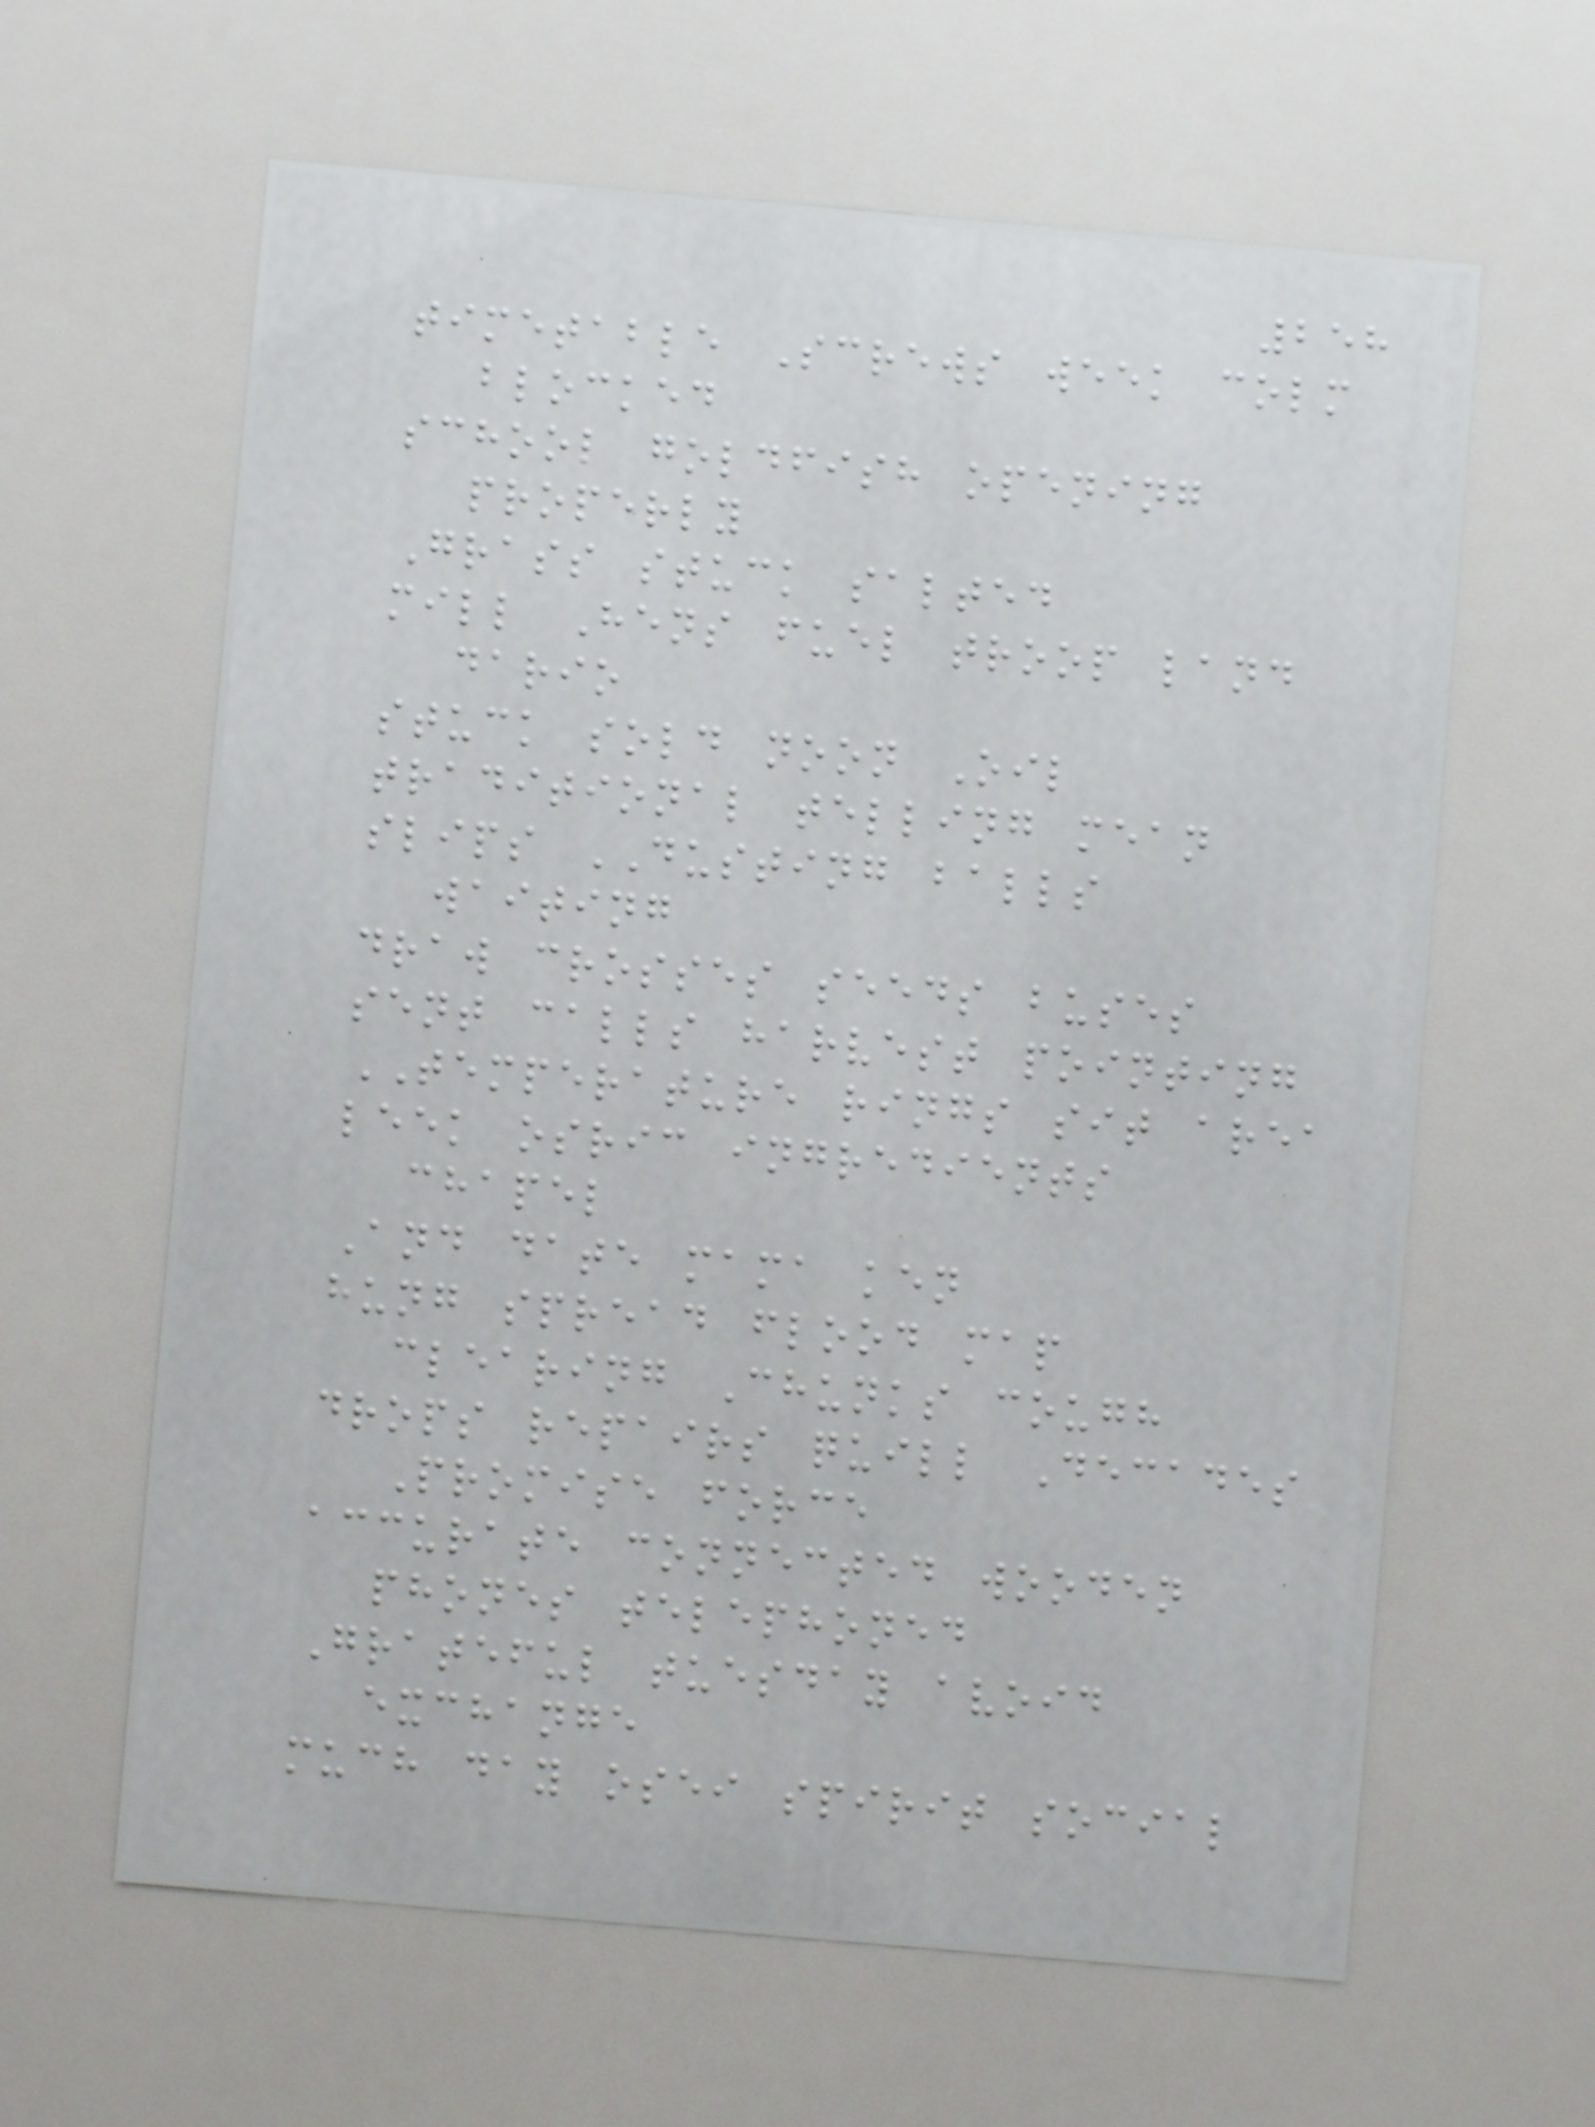258
timetable Screws week colm
blocked
school goldfish opening
properly
Grass stuck salted
mill Hens fuel troop land
dario
stuck sold noon Oil
traditional telling mean
slips DUSTING balls
waiting
draw crosses seeds buses
sent calls harvest pointing
TEMPERATURE rings sit area
leek osric ingredients
chapel
And date mama ken
hung spread flood map
clearing Chunks cough
drops repairs quill Decades
Promise force
accurate connected wooden
phones telephoned
Grateful tuesday avoid
exchange
much day osei spirit social
